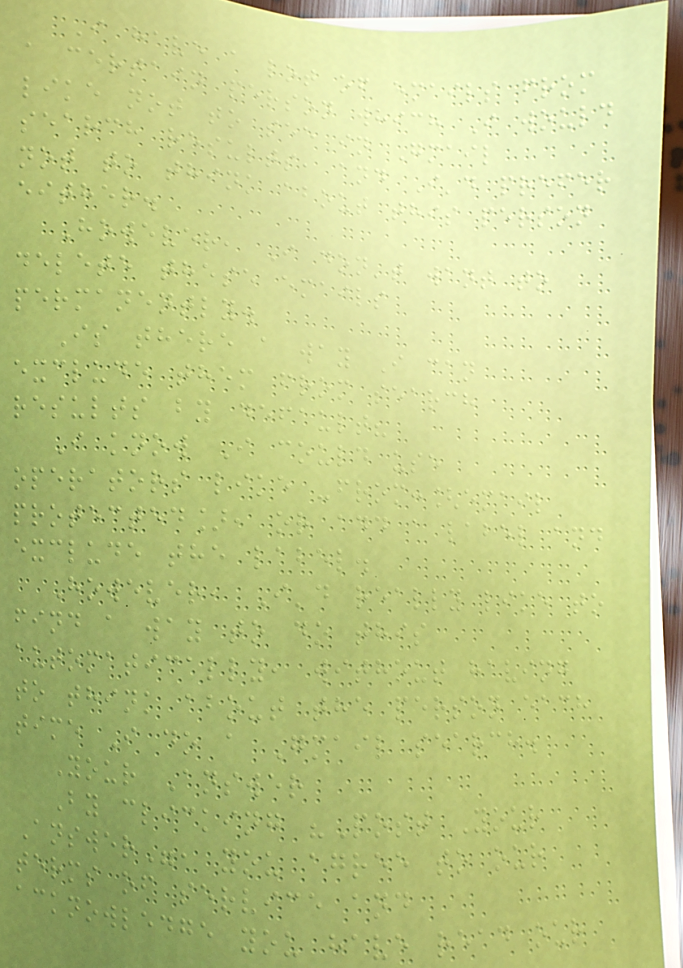I have a lot of emails from
a certain person which I would
like not to see in Gmail
search results, and I'd prefer
not to think about this person
either.
However, I don't want to
delete these emails
permanently.
Is there a way I can
exclude them from search
results by default?
I know I could use
operators like -from:[email
protected], or add a label and
exclude the label.
However, I'd really like to
find a way to do this
automatically, without having
to think about the person each
time I do a Gmail search.
Your Answer
By clicking "Post Your
Answer", you agree to our
terms of service and
acknowledge you have read our
